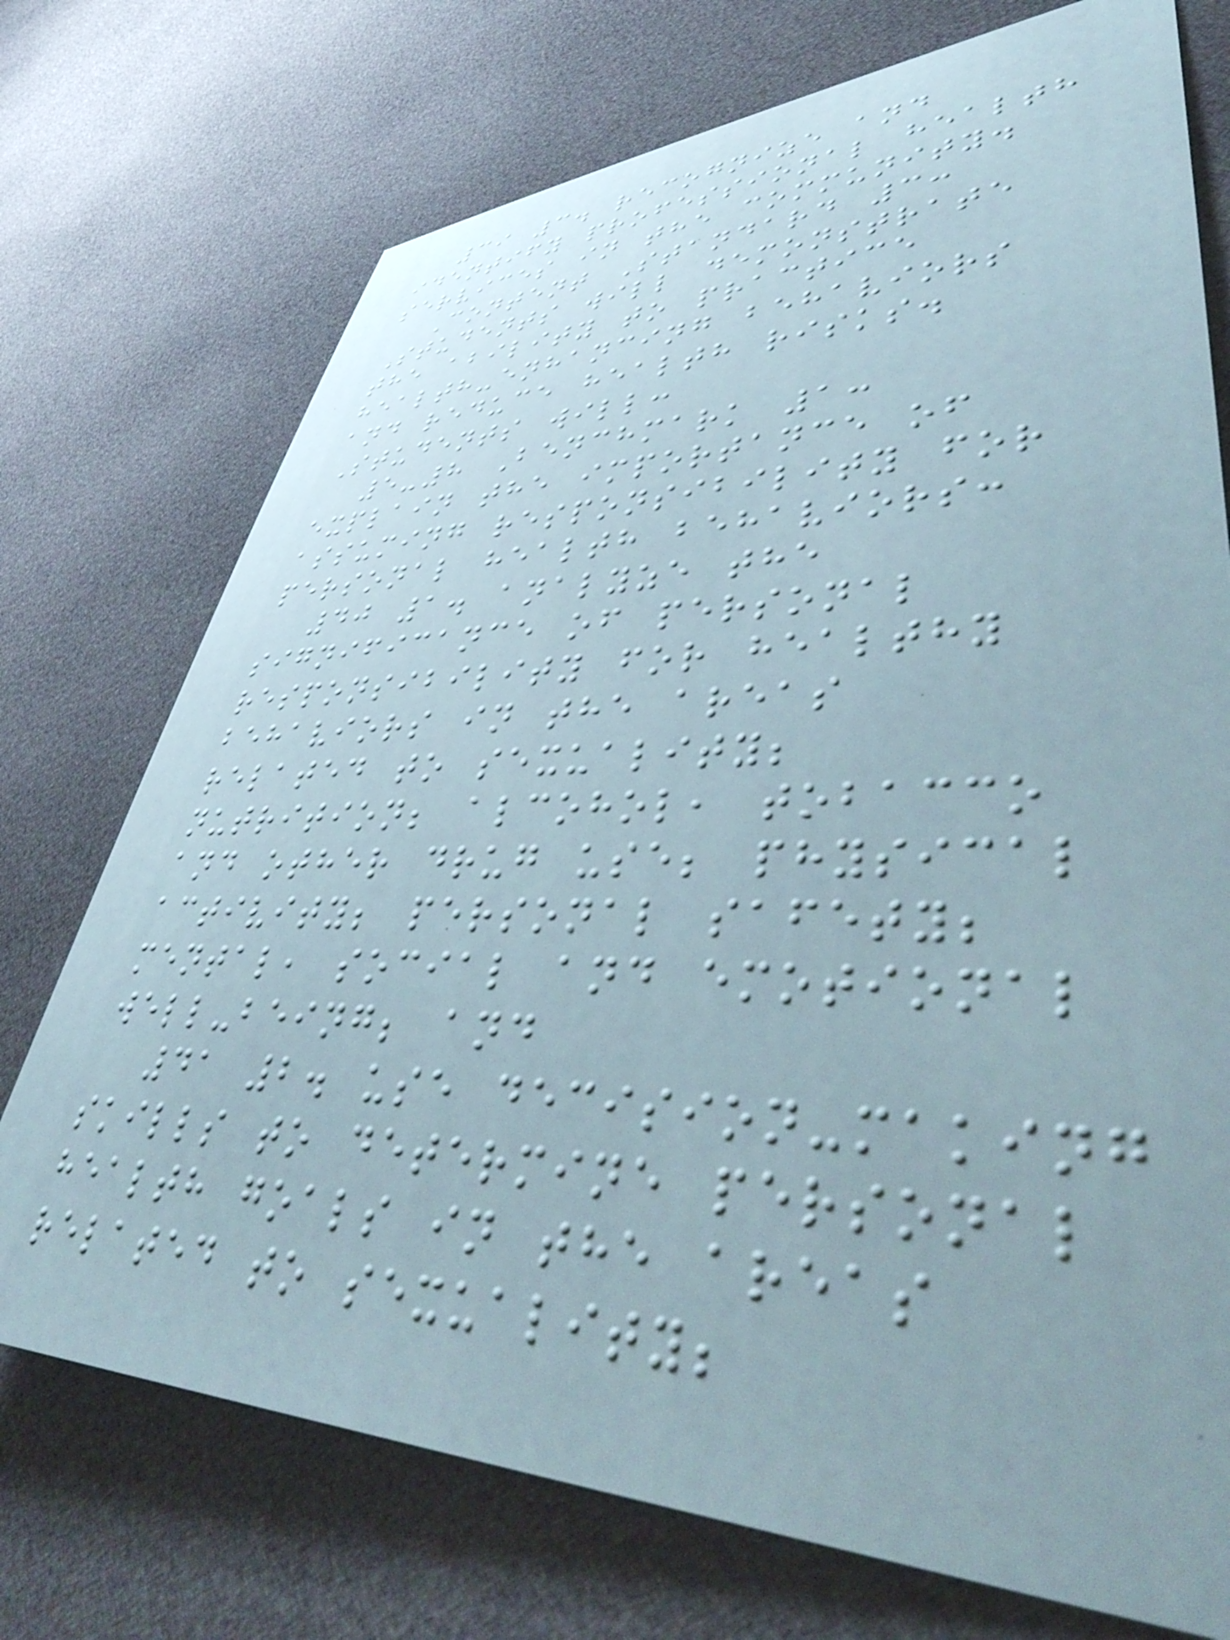39 3. recognize and
identify professional health
services in the community.
Content Standard 3:
Students will demonstrate
the ability to practice
health-enhancing behaviors
and reduce health risks.
Students will:
5-8 Benchmark 1:
explain the importance of
assuming responsibility for
personal health behaviors:
40 1. analyze the
significance of personal
responsibility for healthy
behaviors in the areas
related to sexuality;
nutrition; alcohol, tobacco
and other drug use; physical
activity; personal safety;
mental, social and emotional
well-being; and
41 2. use decision-making
skills to determine personal
health goals in the areas
related to sexuality;
